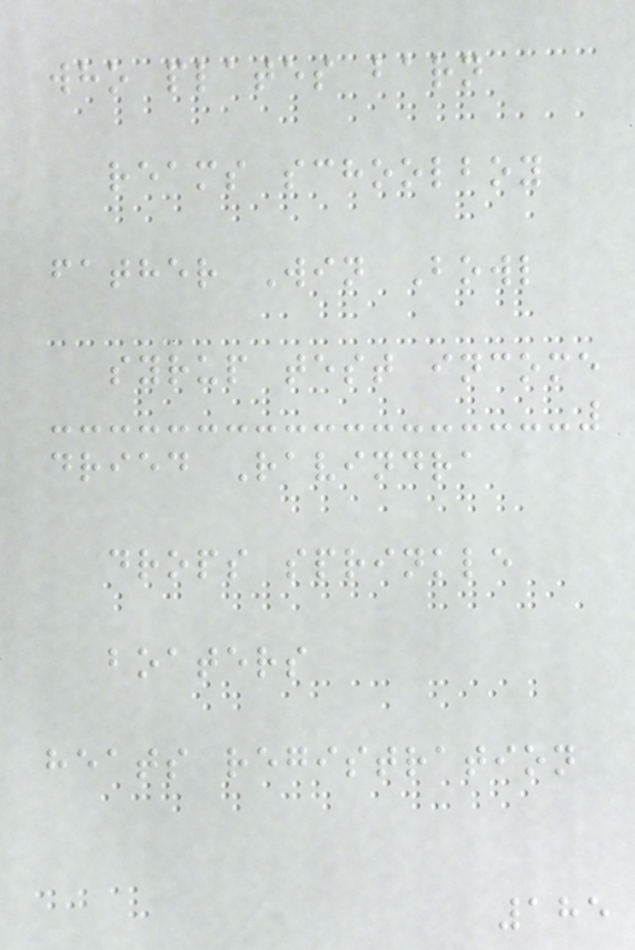who plates barn
reams schoolboy
father Win Bowl
syrup test income
dried Ravindra
drops sprinkle
boaters
heats registration
185
